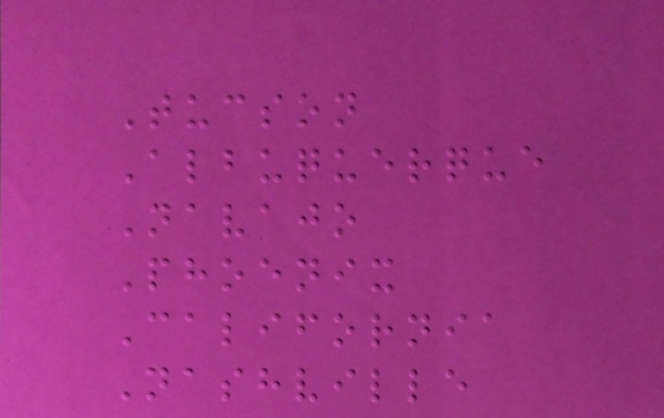Tucson
Albuquerque
Navajo
Phoenix
California
Nashville
